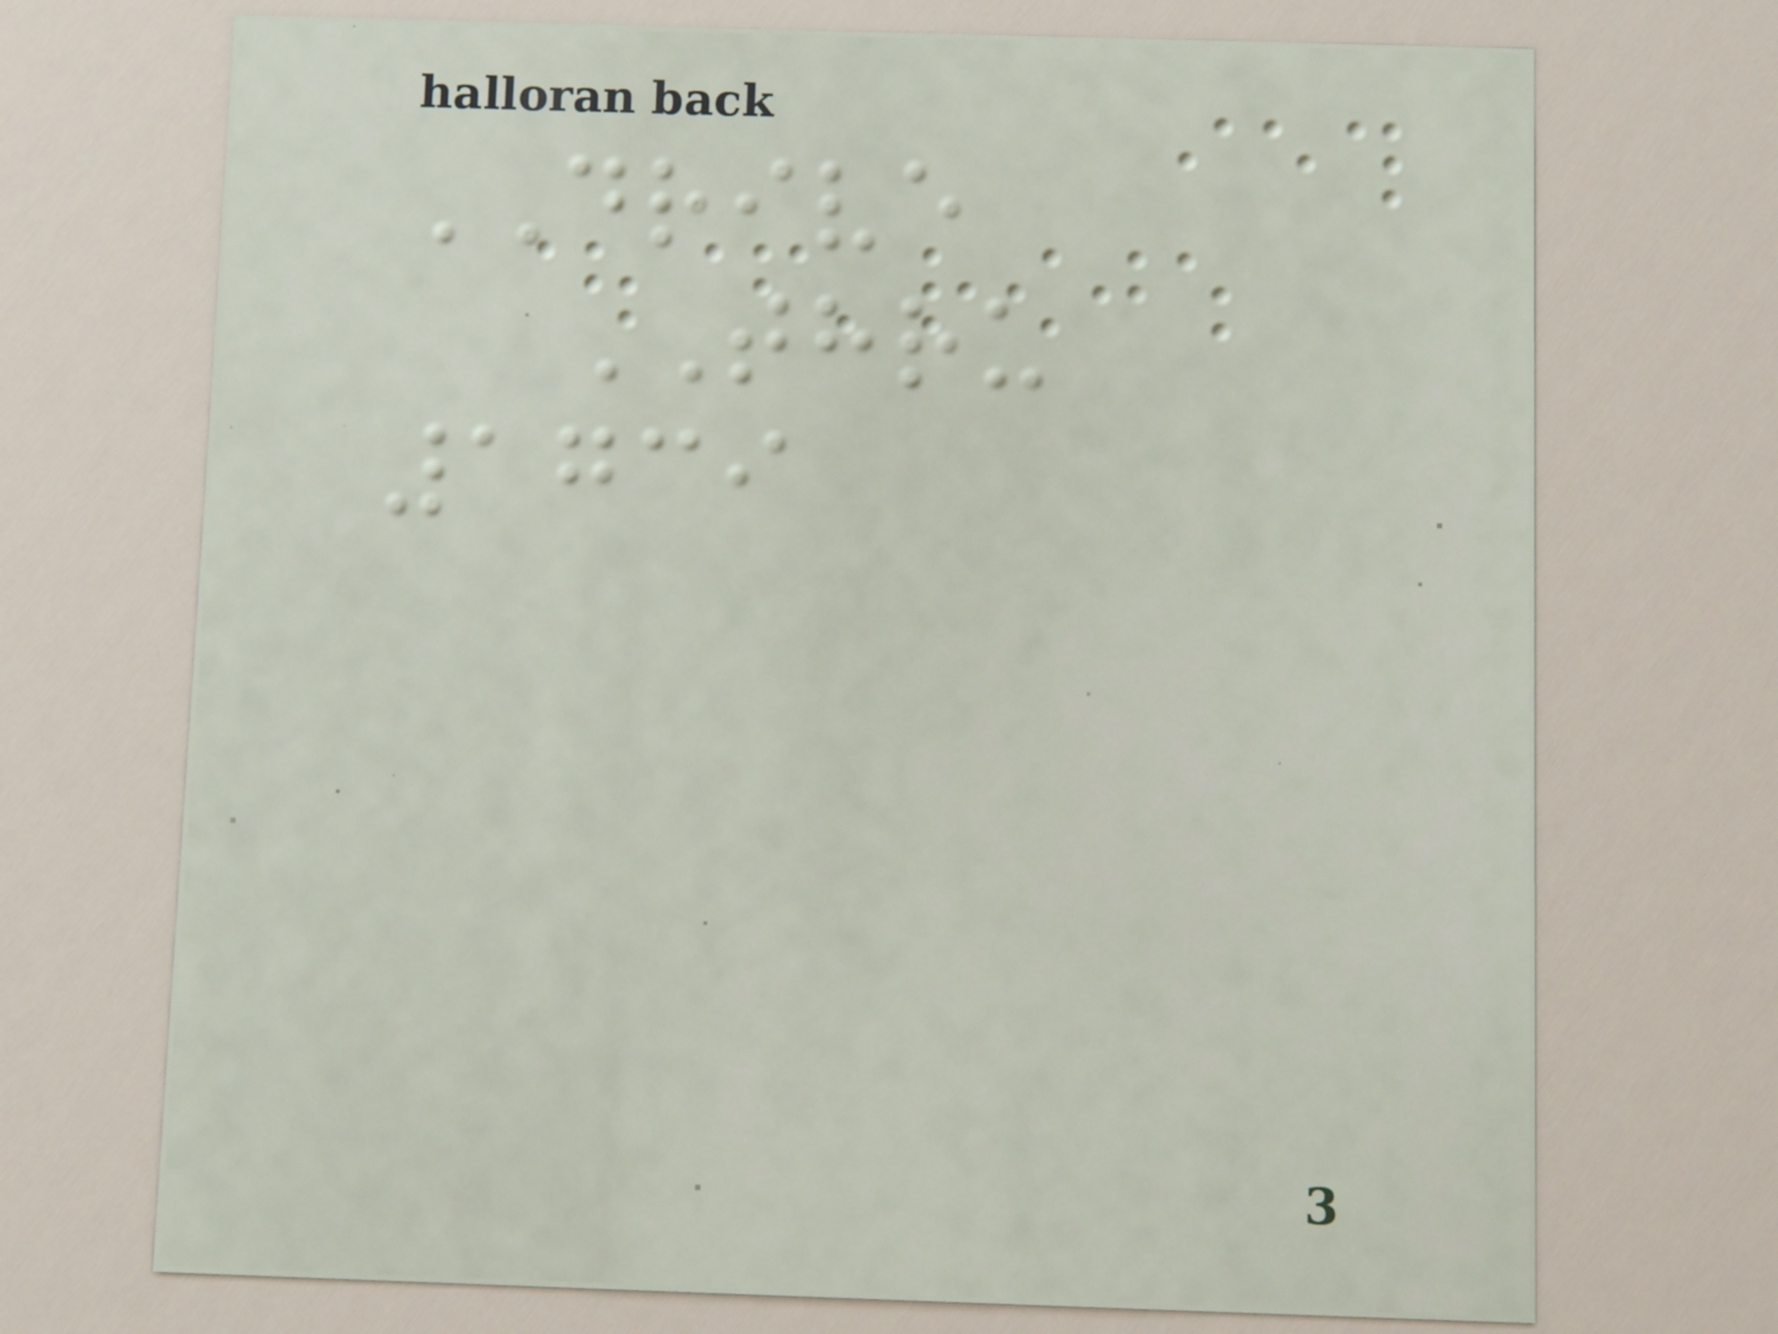DRIVE
THRU
1739
